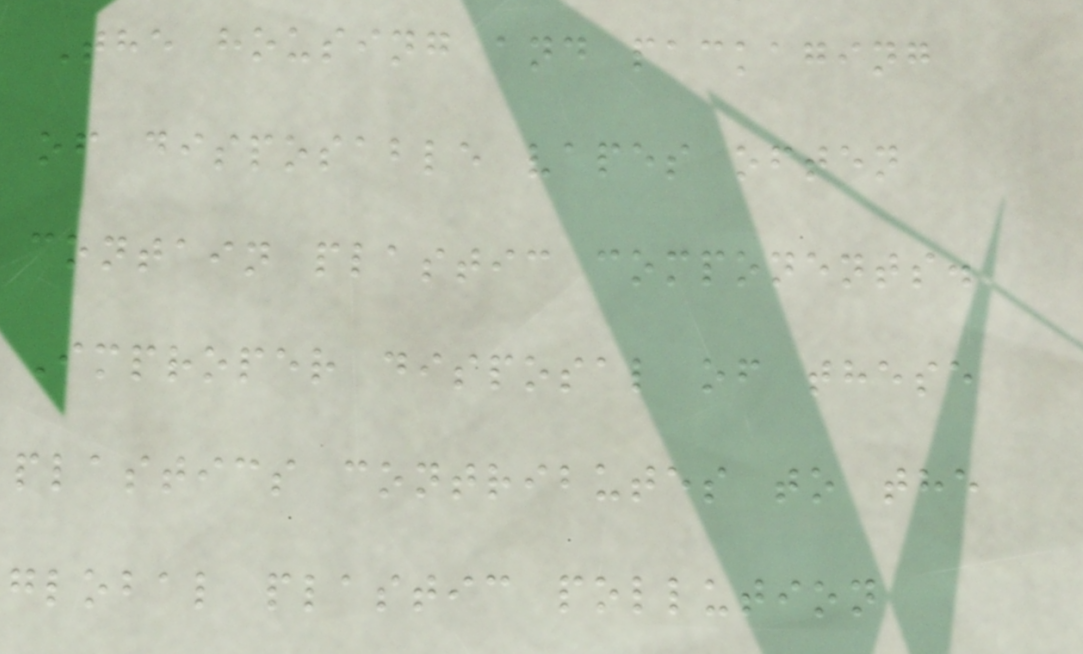The housing and packaging
of disposable vapes often
contain plastic components.
Improper disposal of these
plastics contributes to the
global plastic pollution
